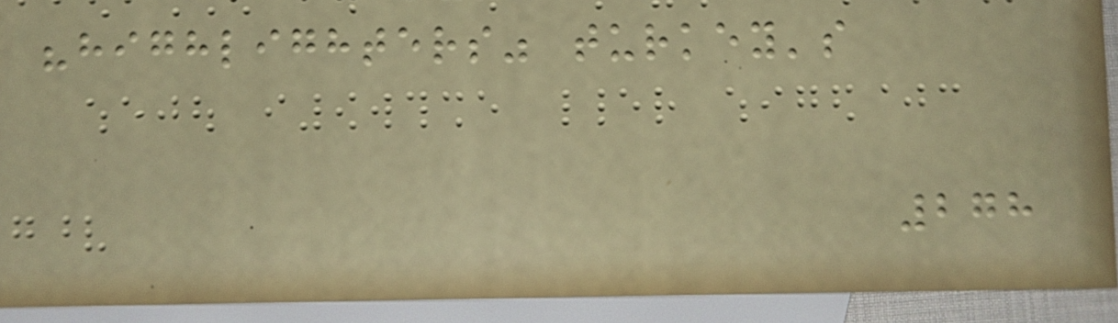"highlighters" turkey's
278
